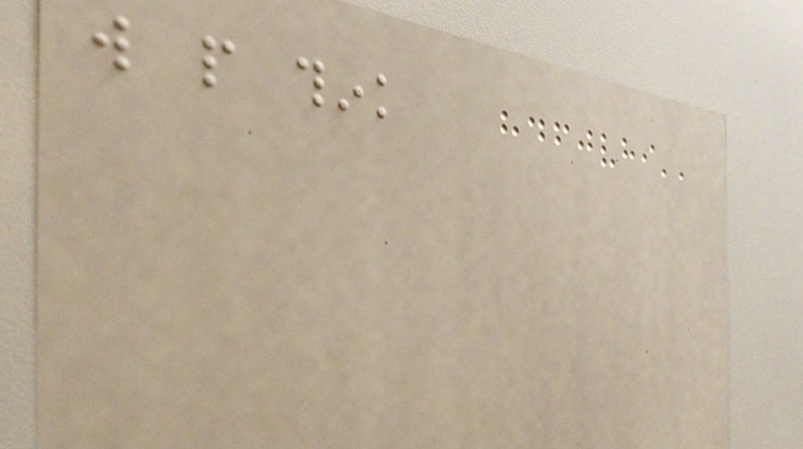will people think
